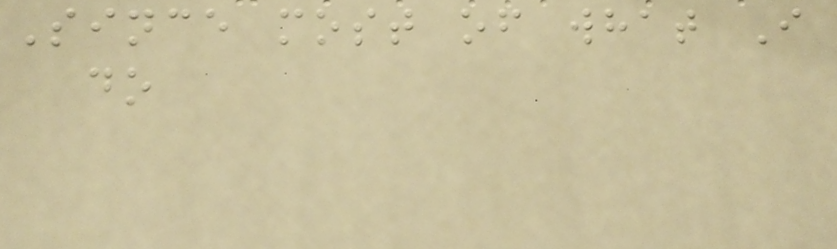Since most of what I
do
